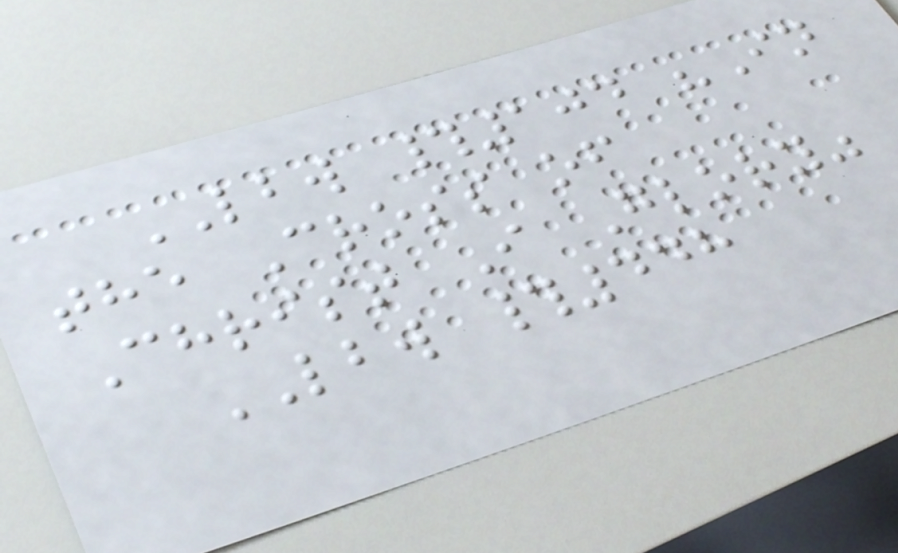LBW #104 "In
the Cross of
Christ I Glory"
LBW #448
